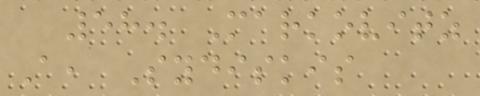58. Markovitz
A, Sydiskis
